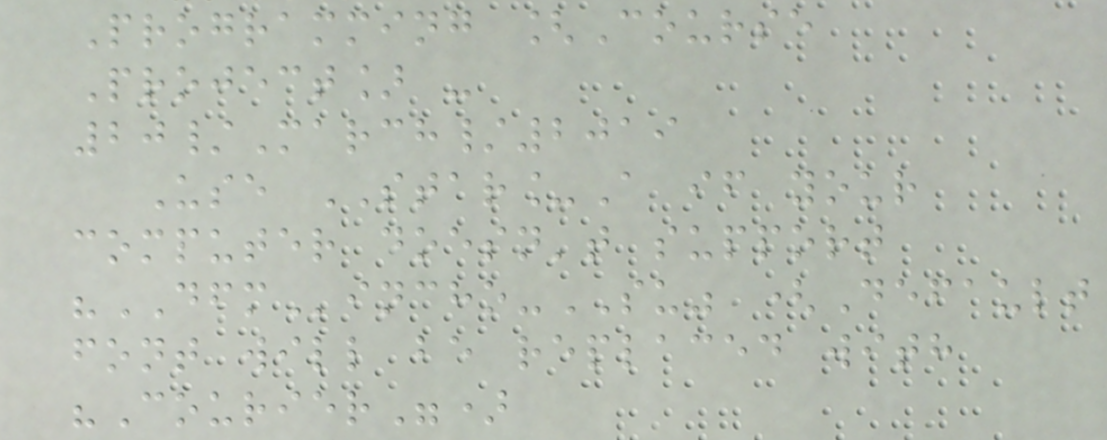Programming [Course
Project] -
20/March/2019
Use STAR_A if your
computer doesn't support
"DFMincho-SU" (Default
font will be replaced with
"Courier")
